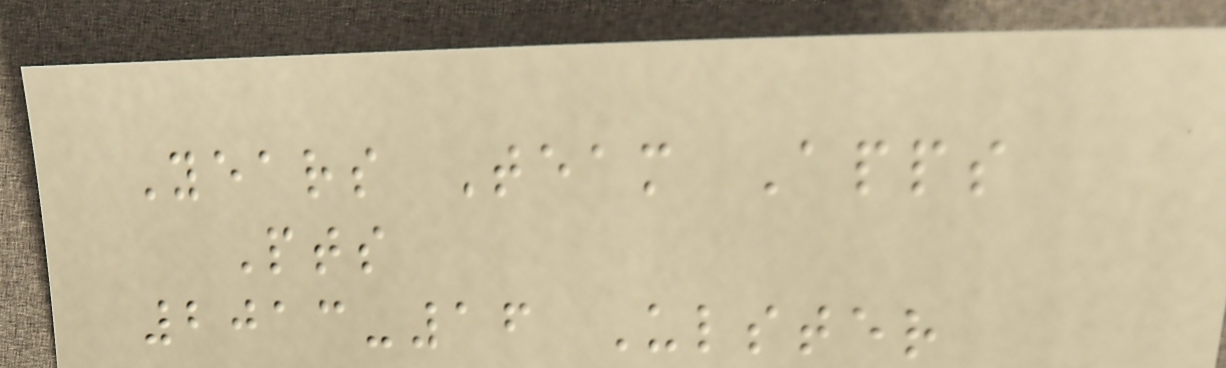Years Team Apps
Pts
2013-16 Ulster
